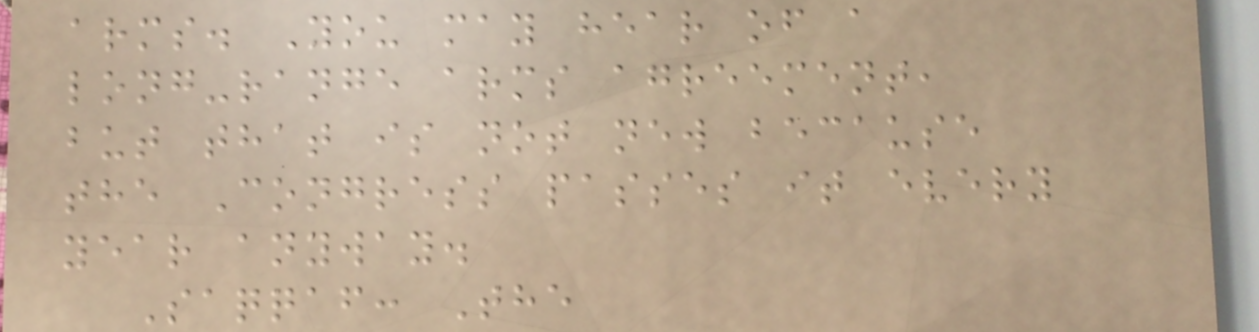arms. You may hear of a
long-range arms agreement,
but that is not new because
the Congress passes it every
year anyway.
Saqqaf: The
